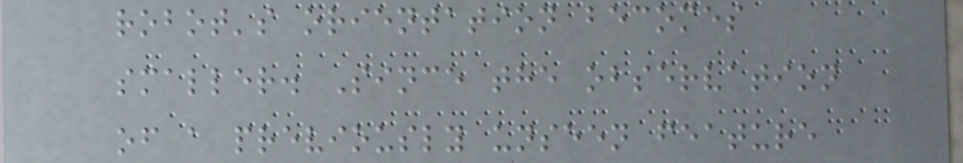robot's orientation becomes
smaller. Since the observation
of a previously unseen feature
